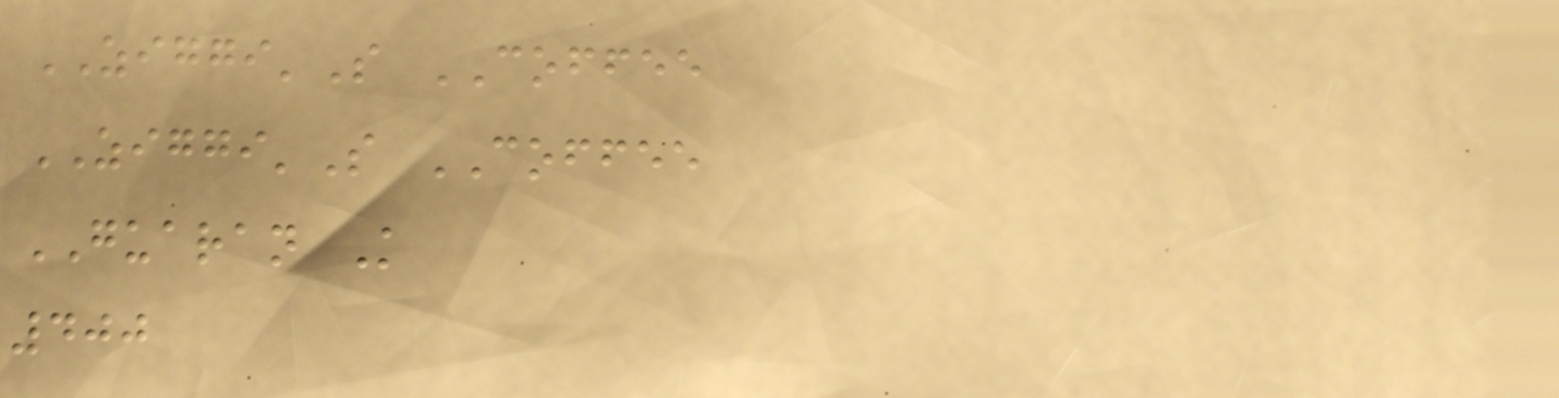ZIGGI'S COFFEE
ZIGGI'S COFFEE
GUARAN K
400
